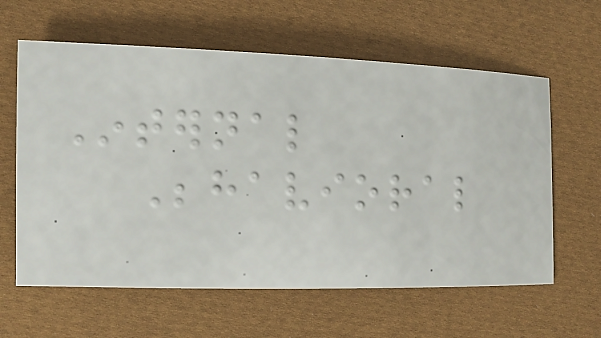Internal
Behavioral
